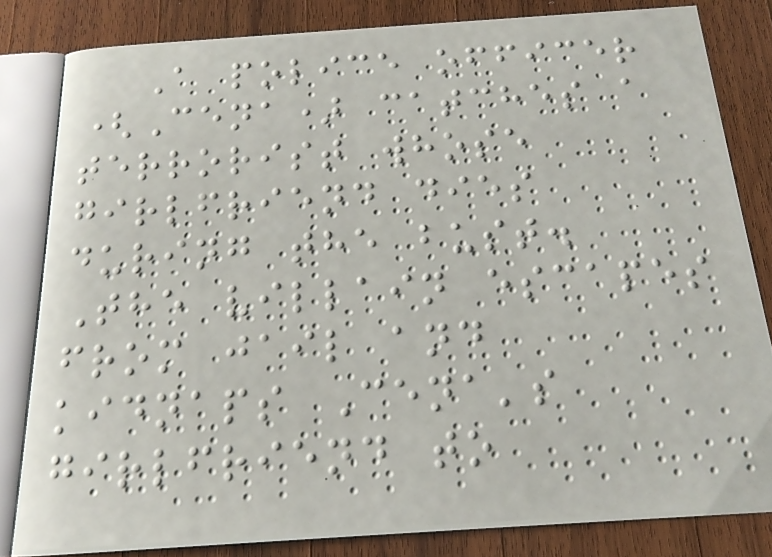A police officer
(Cena) catches a
terrorist whose
girlfriend dies
during the bust.
The villain escapes
from jail and
kidnaps Cena's
girlfriend to
